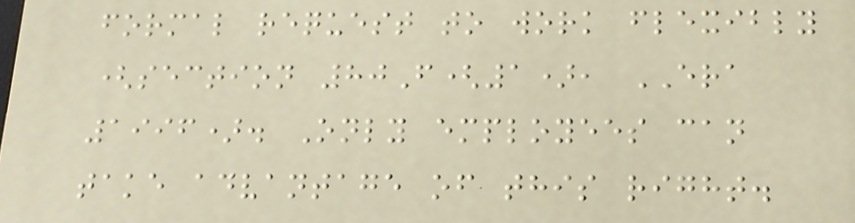formal request to work flexibly
(section 80F(1), ERA
1996). Only employees can
take advantage of this right.
